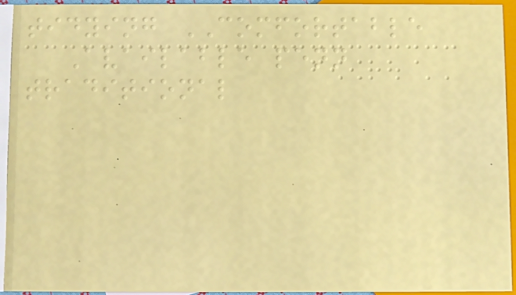tidying COMFORTABLE
Available penn
traditional
